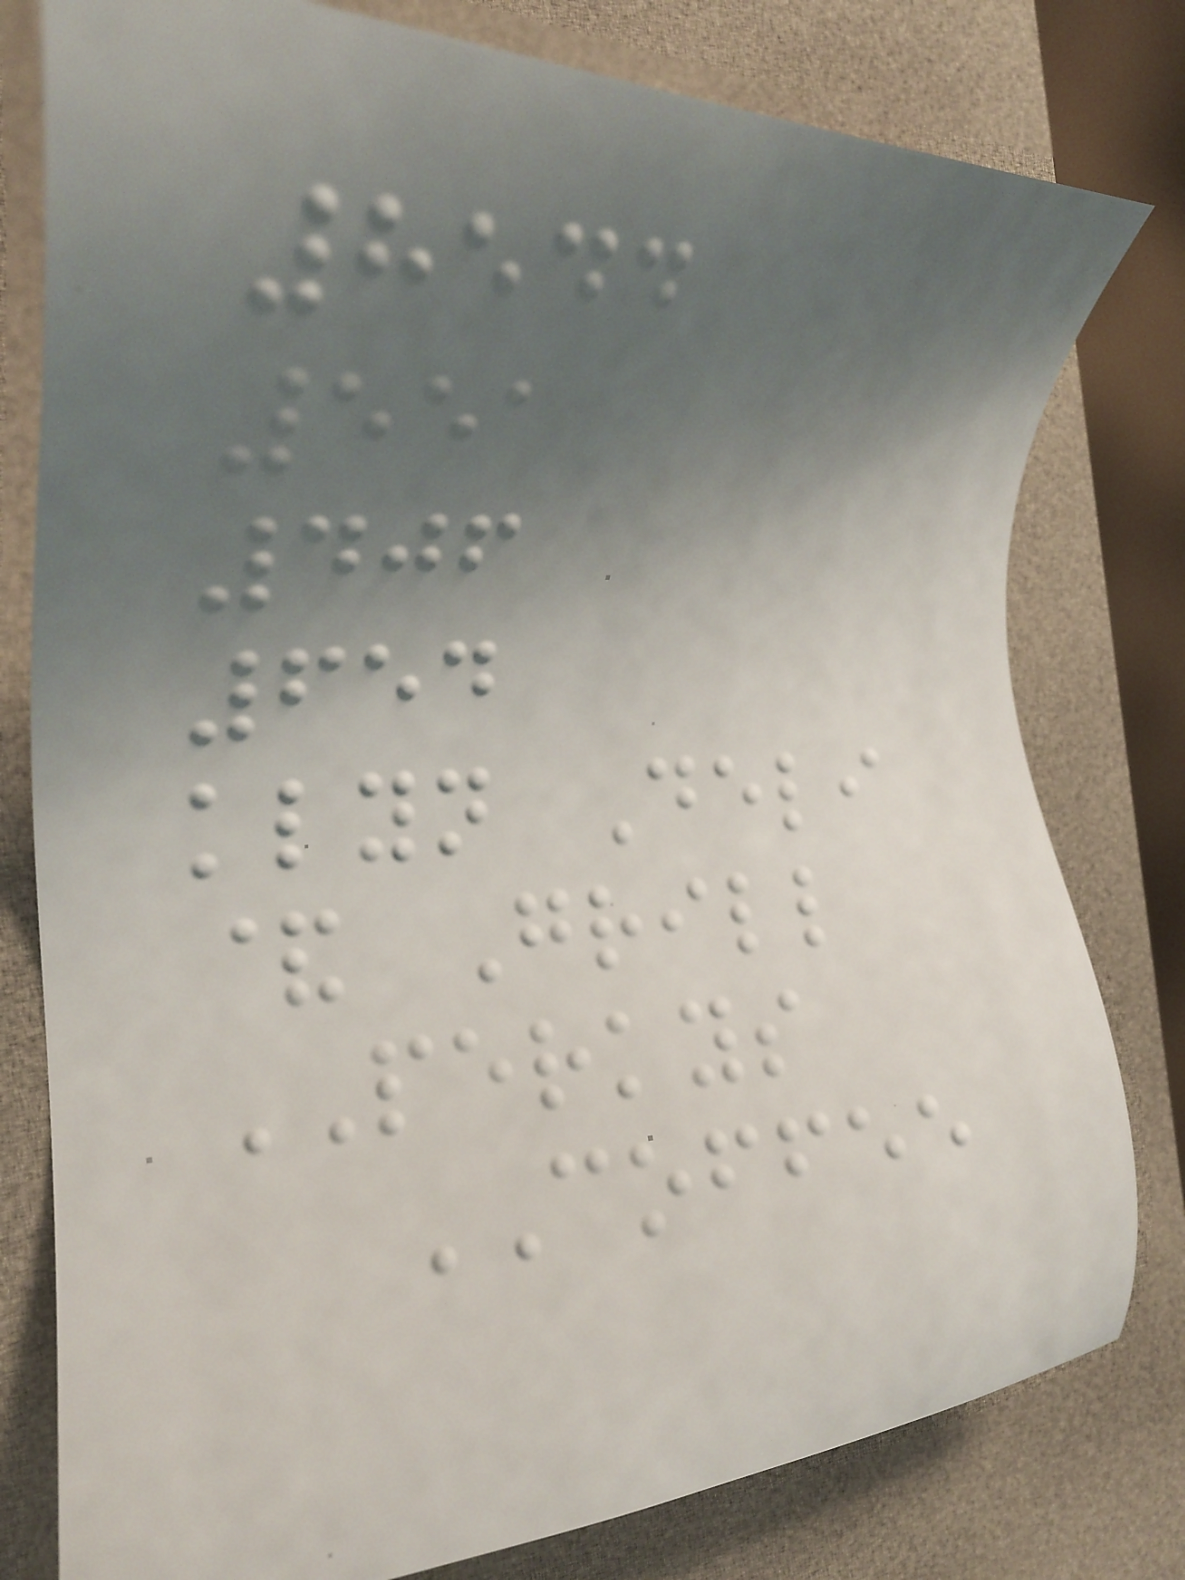8544
551
406
654
klyn Deli
& Grill
PERKYS
COFFEE
